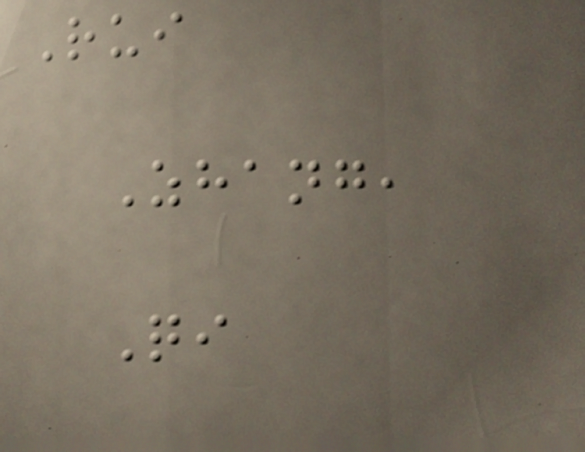Rui
Zhang,
Qi
